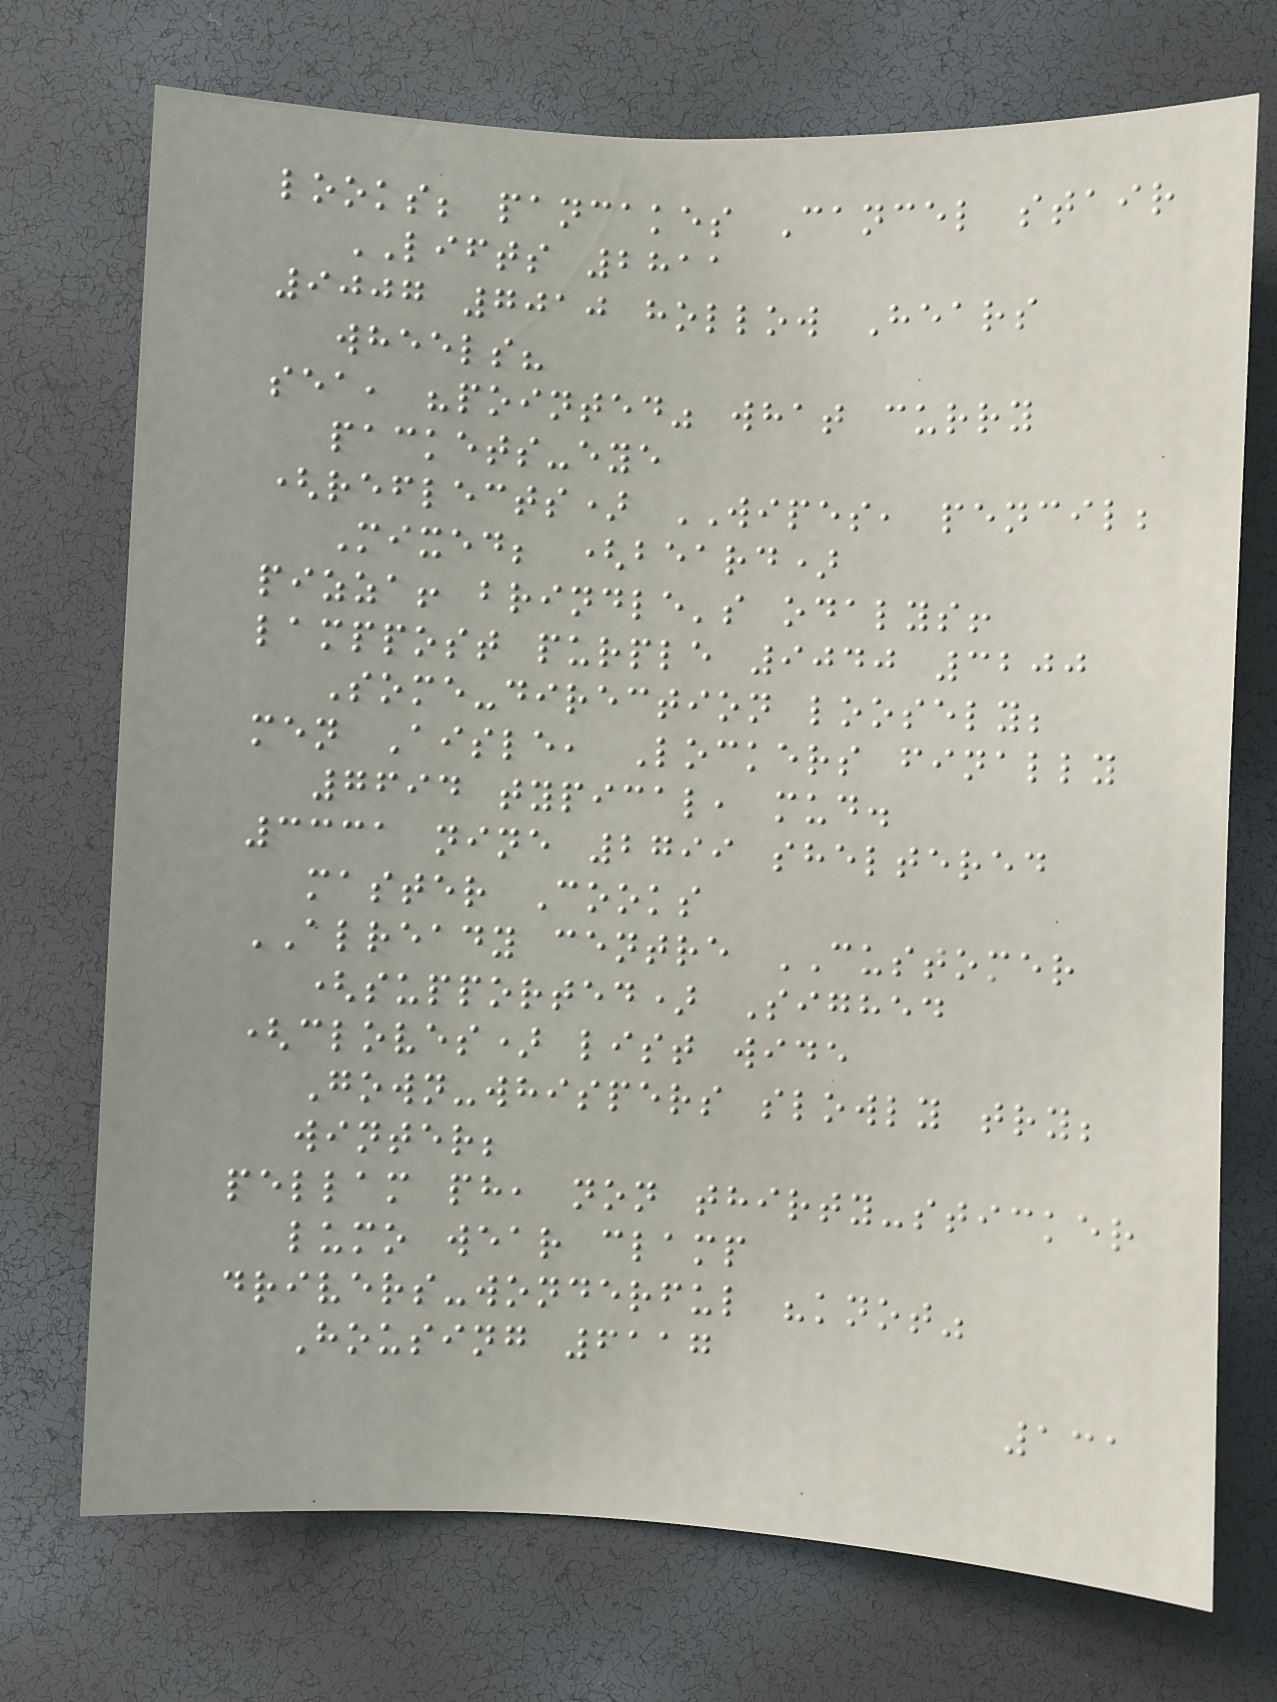looks; pancakes Cancel stair
LIFTS 2811
9007 7010 hollow Hears
wheels?
sea, "pointed" what curry
packets-eye
(reflects) WIPES, pencil;
Mixed; (beard)
pizza! brindle's odalys!
lamppost purple 9040 3200
Some-direction loosely;
men Aisle, Lockers finally
7694 typical, mud.
3331 nine 2799 sheltered
master Cooks
ALREADY centre CUSTOMER
(supported) Sighed
(cloves) list wide
Gown-whispers slowly try;
winter;
pellam ph, non thirty-sticker
lumo wear clamp
drivers-wonderful "knot"
Housing 6117
131
